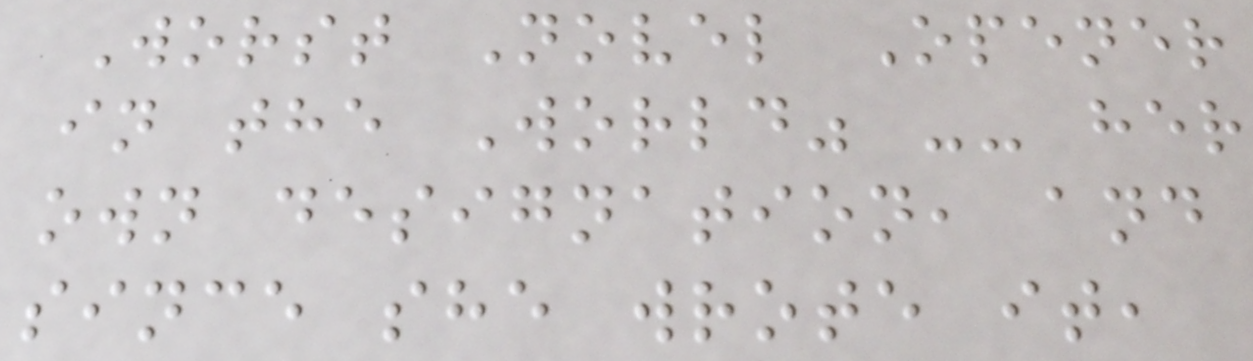Worst Novel Opener
in the World" -- her
own designation, and
since she wrote it,
